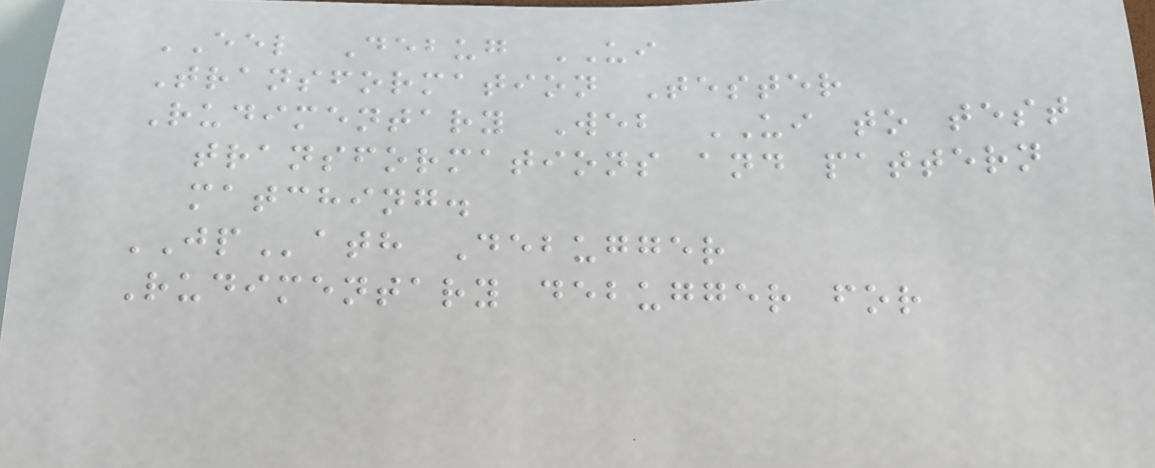EEL Debug UI
Transformation Tester
Rudimentary Web UI to test
transformations and pattern
matching.
JPath Debugger
Rudimentary debugger for
